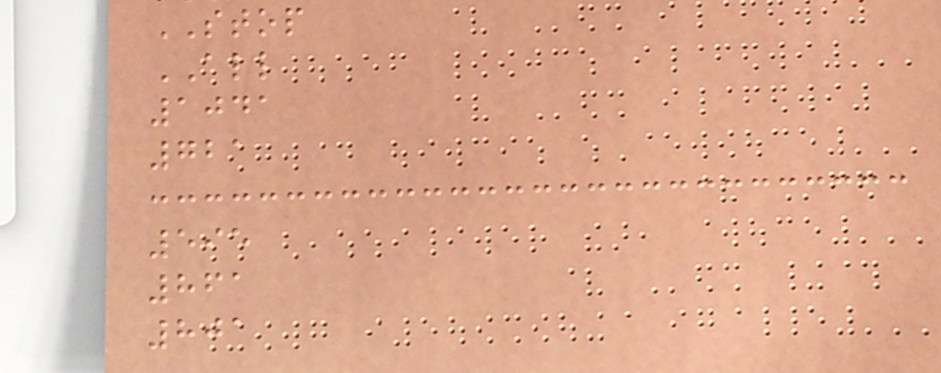STOP
ALL
1041
721
595
861
801
